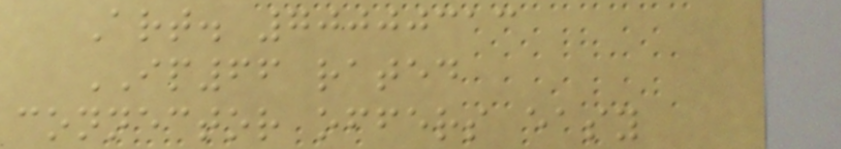Art. 70000313
IP66 rated
connector offers easy
